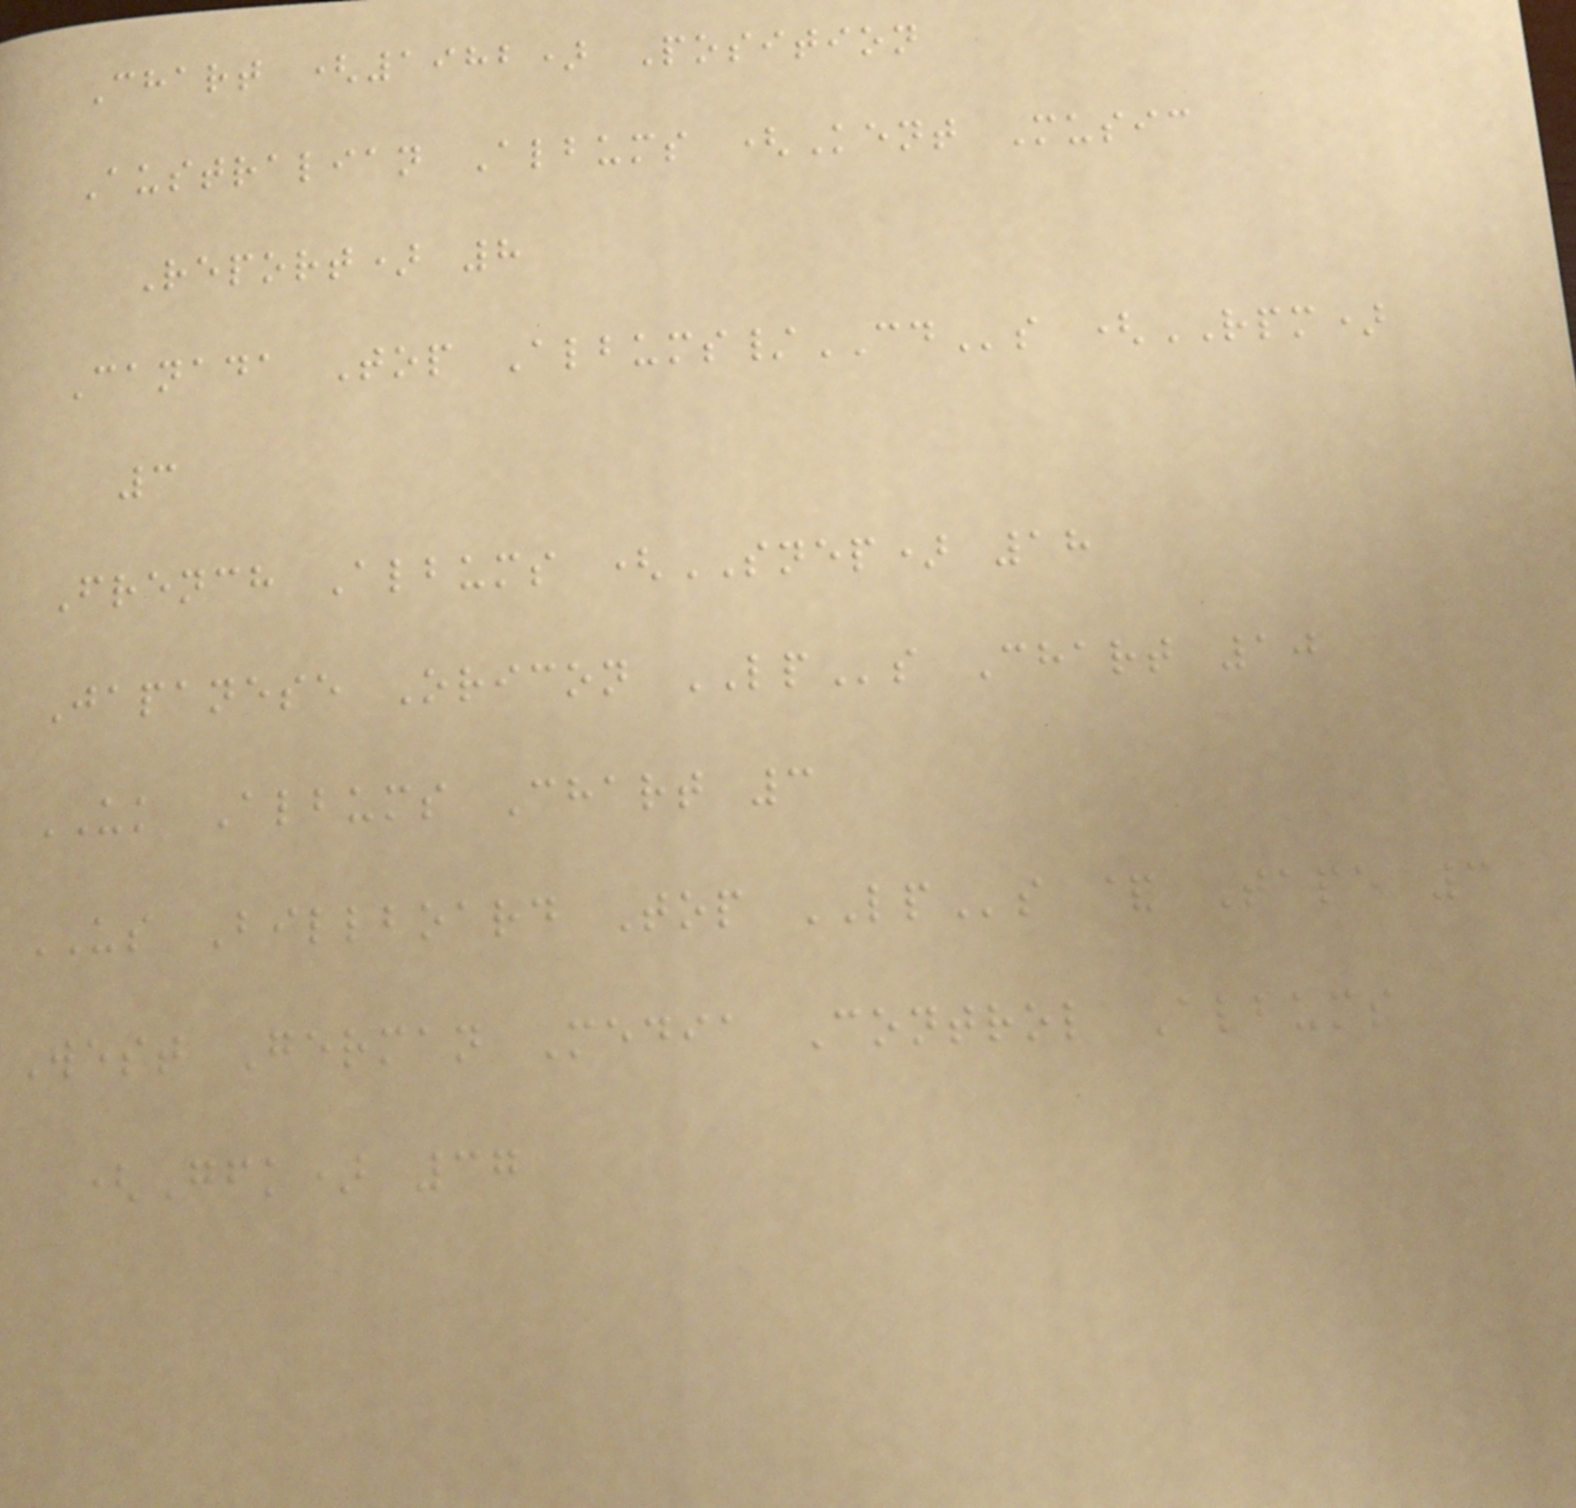Chart (1982) Position
Australian Albums (Kent Music
Report) 8
Canada Top Albums/CDs (RPM)
3
French Albums (SNEP) 18
Japanese Oricon LPs Chart 10
UK Albums Chart 3
US Billboard Top LPs & Tape 3
West German Media Control Albums
(Gfk) 37
